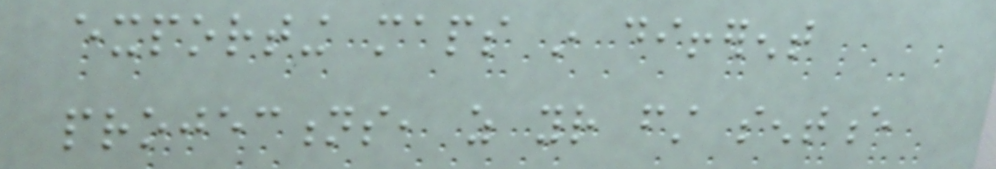exporting maps in different
projections, as your first sentence
